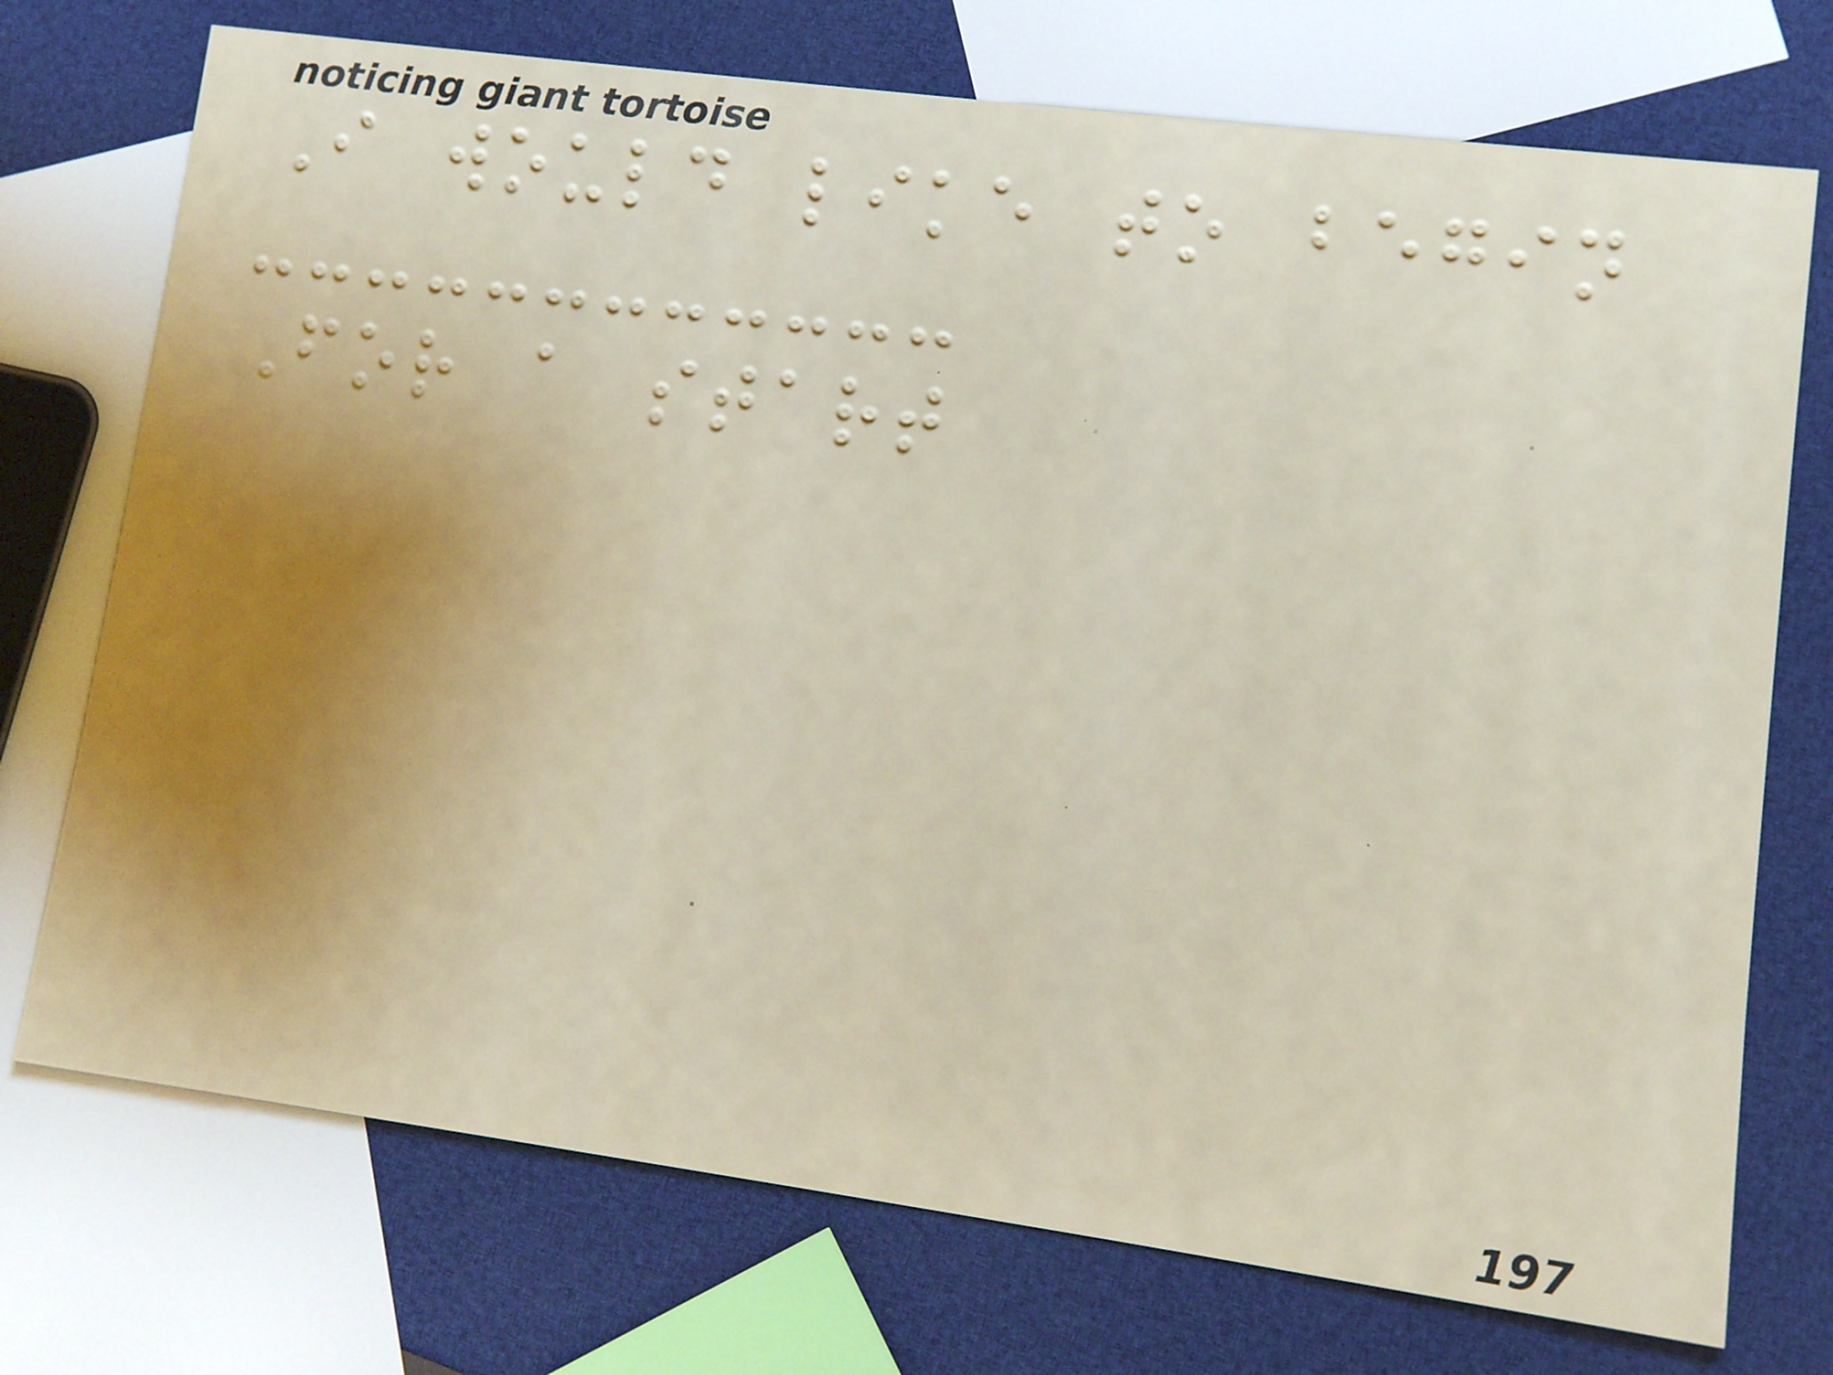I would like to begin
For a start
